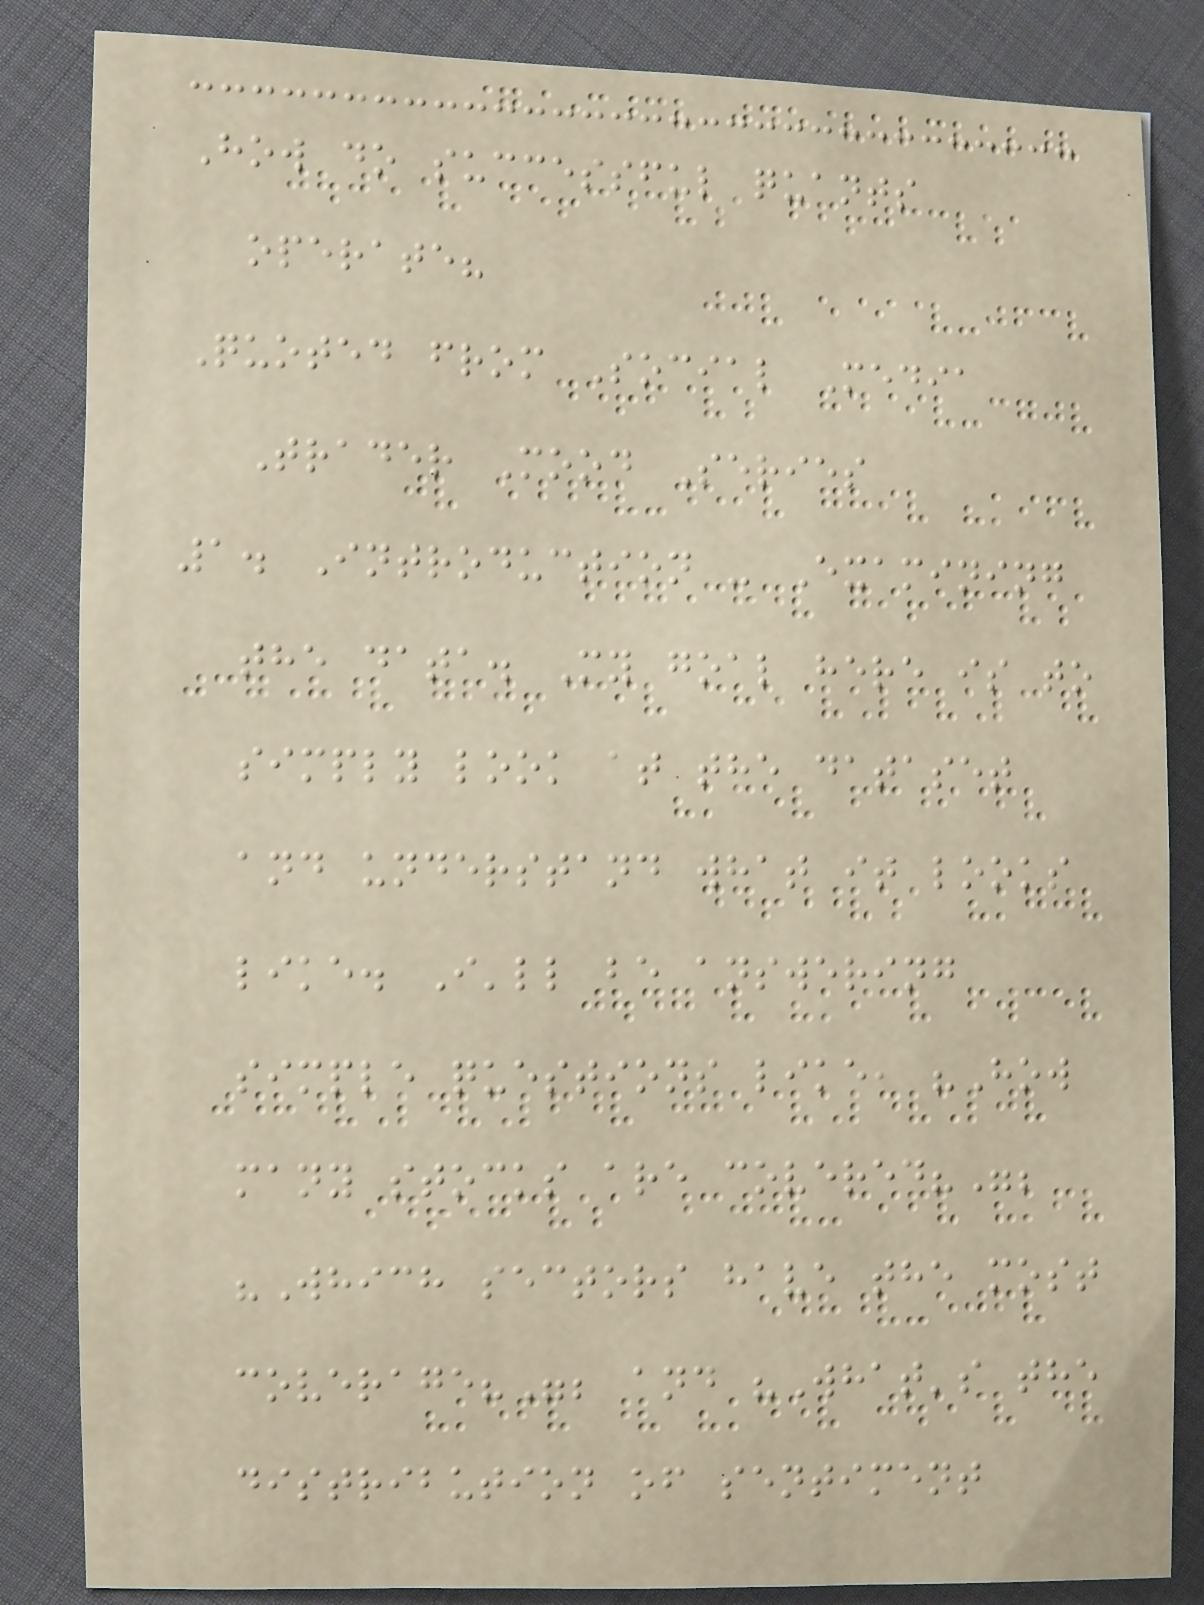How do successful quants
operate?
Quoted from Social Media
Trader Mood Series
1. Introduction - Examining
the data. My goal here is to
simply look at the dataset
and understand what it looks
like. I'll be answering
simple questions like, "How
many stocks are covered?";
"Which sectors have the most
coverage?"; and "What's the
distribution of sentiment
